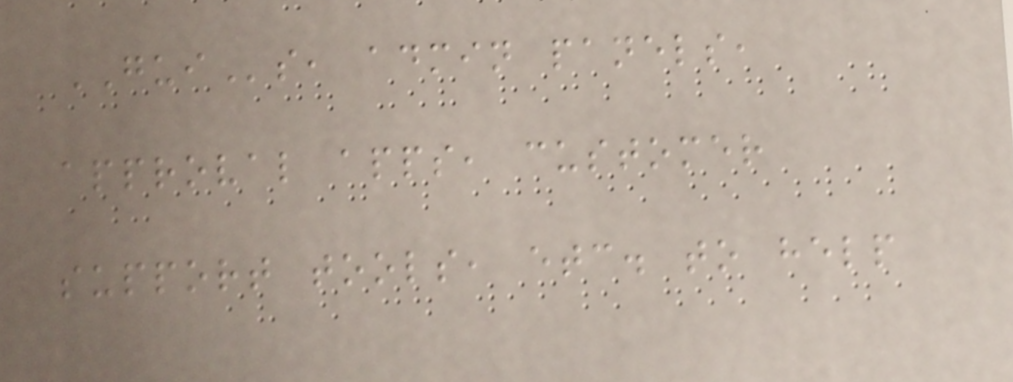GUIs, admin panels,
approval apps, customer
support tools, etc. to help
